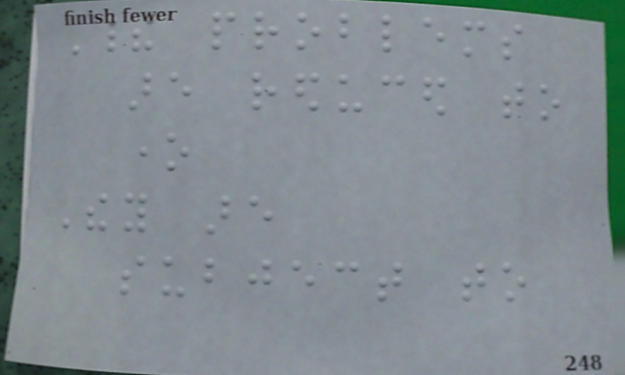Their problems
are reduced to
one
They are
subject to
